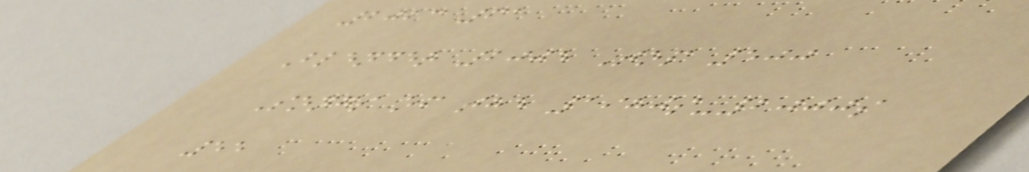2023 61
Blender 2005 Top 500
Songs of the 1980s-2000s
55
